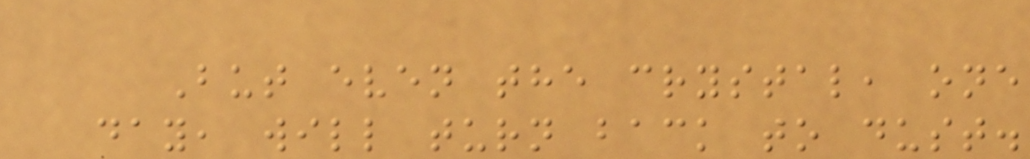But even the crystal, one
day, will turn back to dust.
